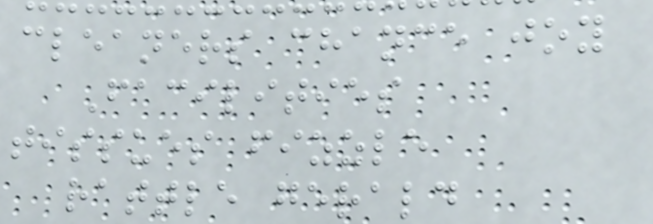cleaners chance joy
Facilities
tissues fizzle
rattle gerald
